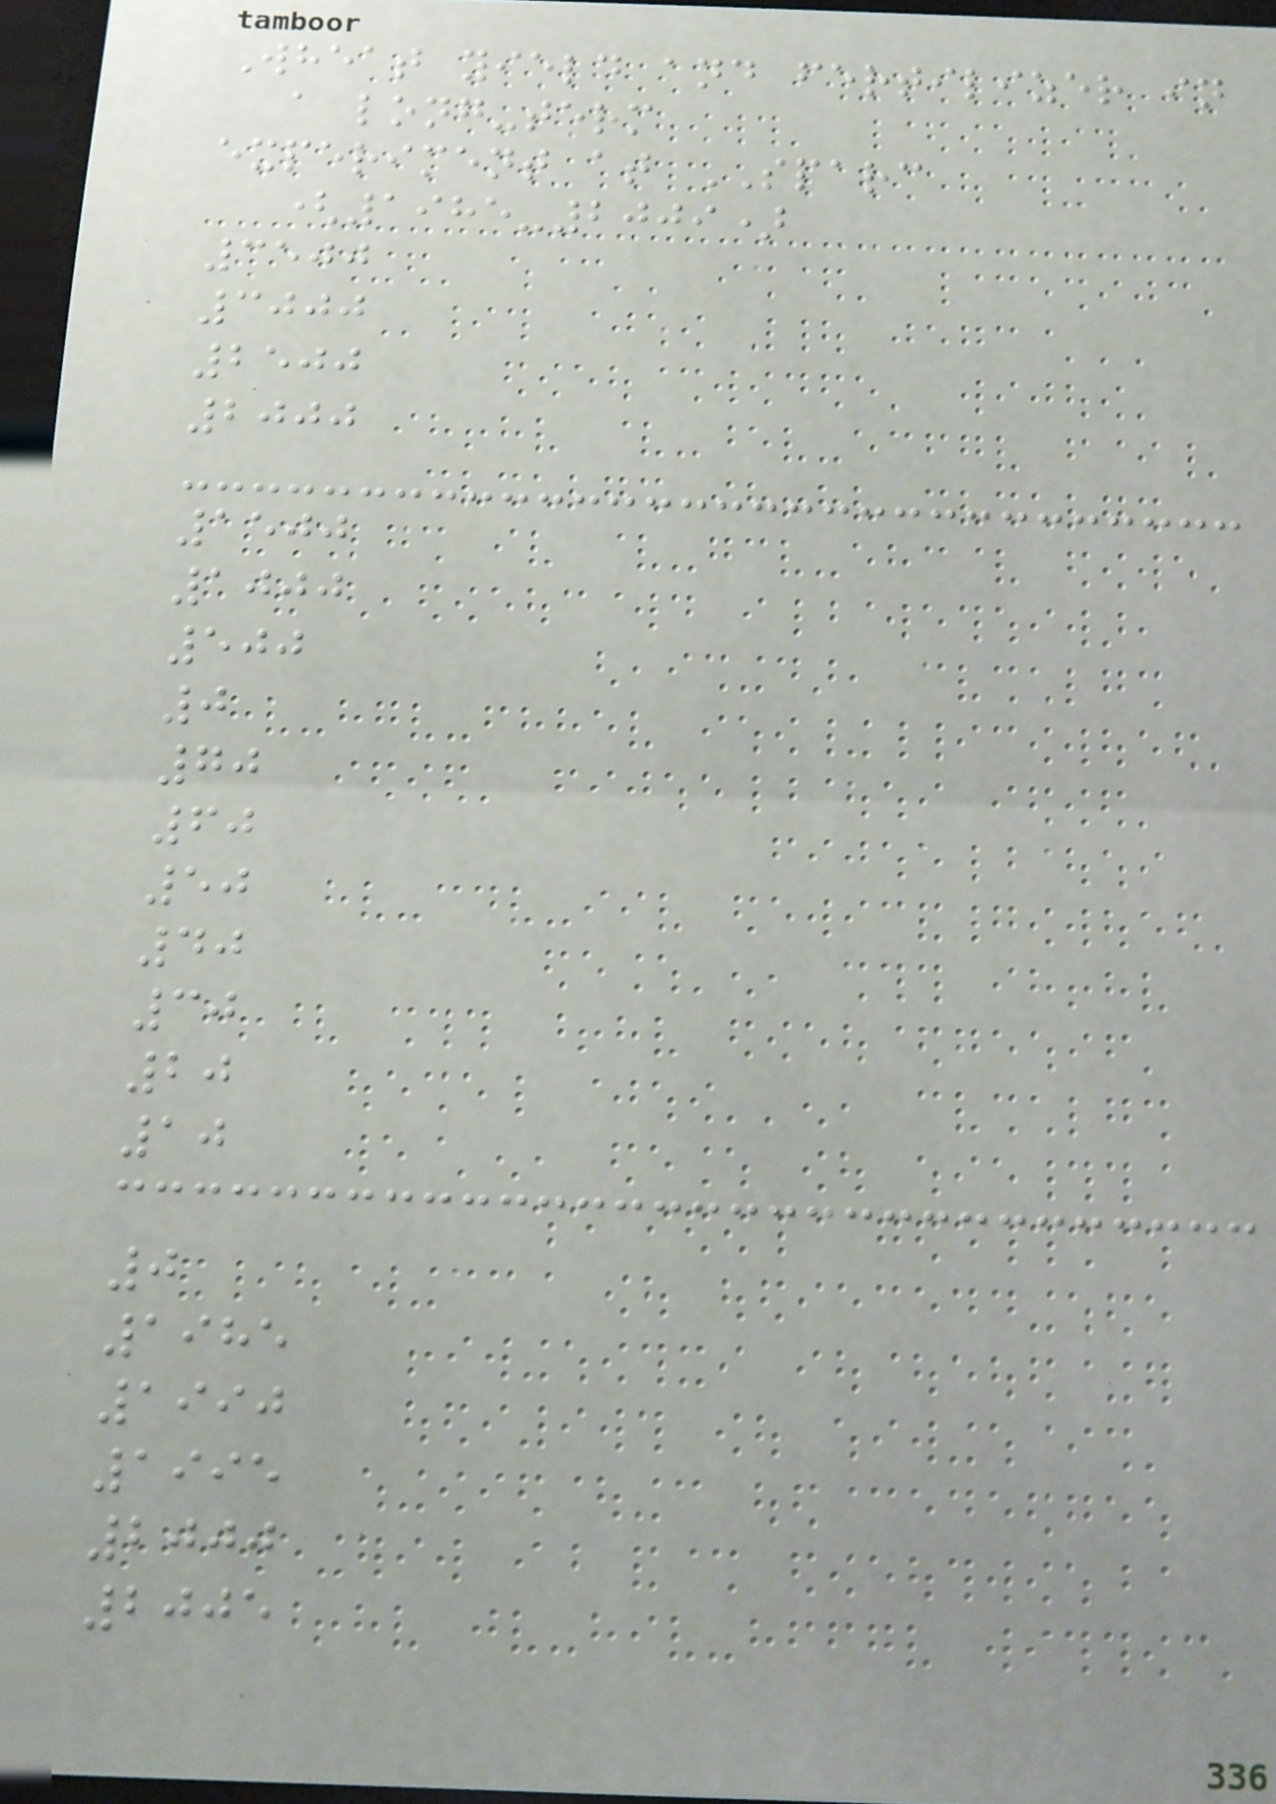Wheat yield and fertilizer in
a long-term
experiment at SPARC
(1985-2009)
3500
3000
2500
2000
1500
1000
500
0
70
60
50
40
30
20
10
0
1985
1990
1995
2000
2005
